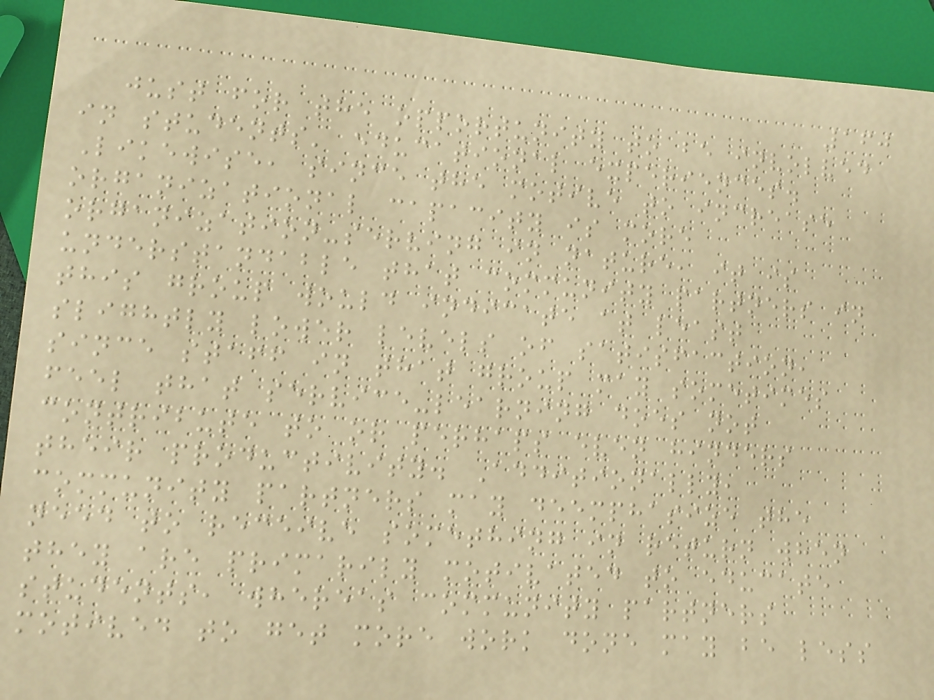160
just for the opportunity to be involved
in students' educational experiences.
Likewise, since the motive to increase
organizational capacity is more
organization-serving in nature, it is
understandable that community partners in
this group would indicate at least
slightly lower levels of satisfaction,
since staff in that group may sometimes
feel that service-learning does not
contribute to or perhaps even hinders
their productivity. Additionally,
community partners may deemphasize the
need to receive something in return when
they are primarily motivated to educate
students, whereas community partners
motived to get more work done may be less
